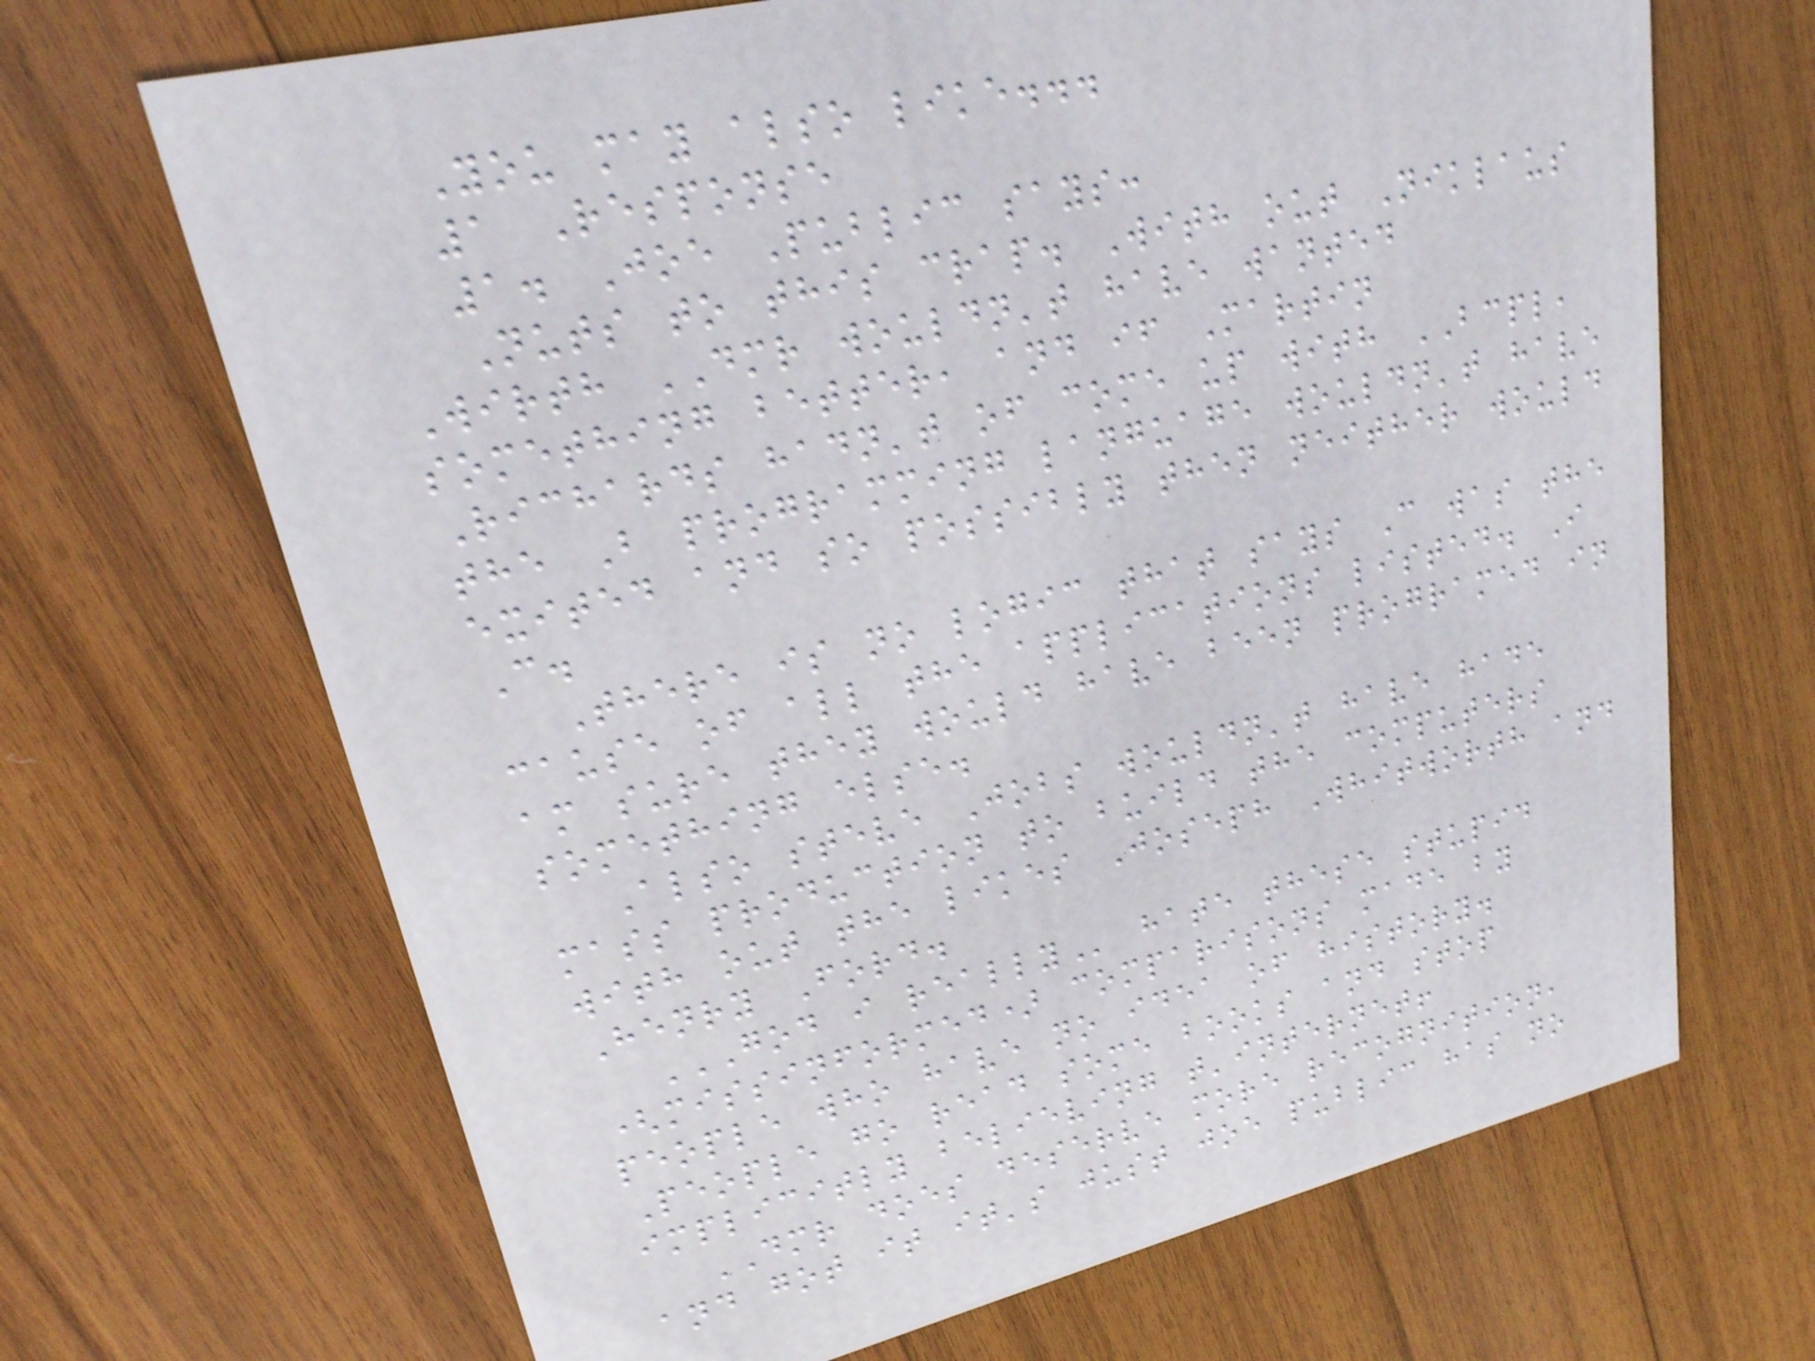You may also like...
1 Response
1. Joe Public says:
Nuts to this crap. With out Niklaus
Wirth DMR wouldn't have wanted
something better, and if Martin
Richards hadn't of come up with BCPL,
the B programming language wouldn't have
exited and so possibly then neither would
C.
There is no logic that says C was the
cause of all the applications listed. I
am sure they would have been programed in
something else.
Also steve Jobs wouldn't have hade
mass production to build the computers
with out the likes Joseph Whitworth and
Henry Ford.
GOD I REALLY hate these stupid
(missinformed) comparisons made by
people who have no idea of history.
People go read some books and stop
implicitly believing t'internet!
DMR does deserve more recognition,
and got it it's just joe public has no
